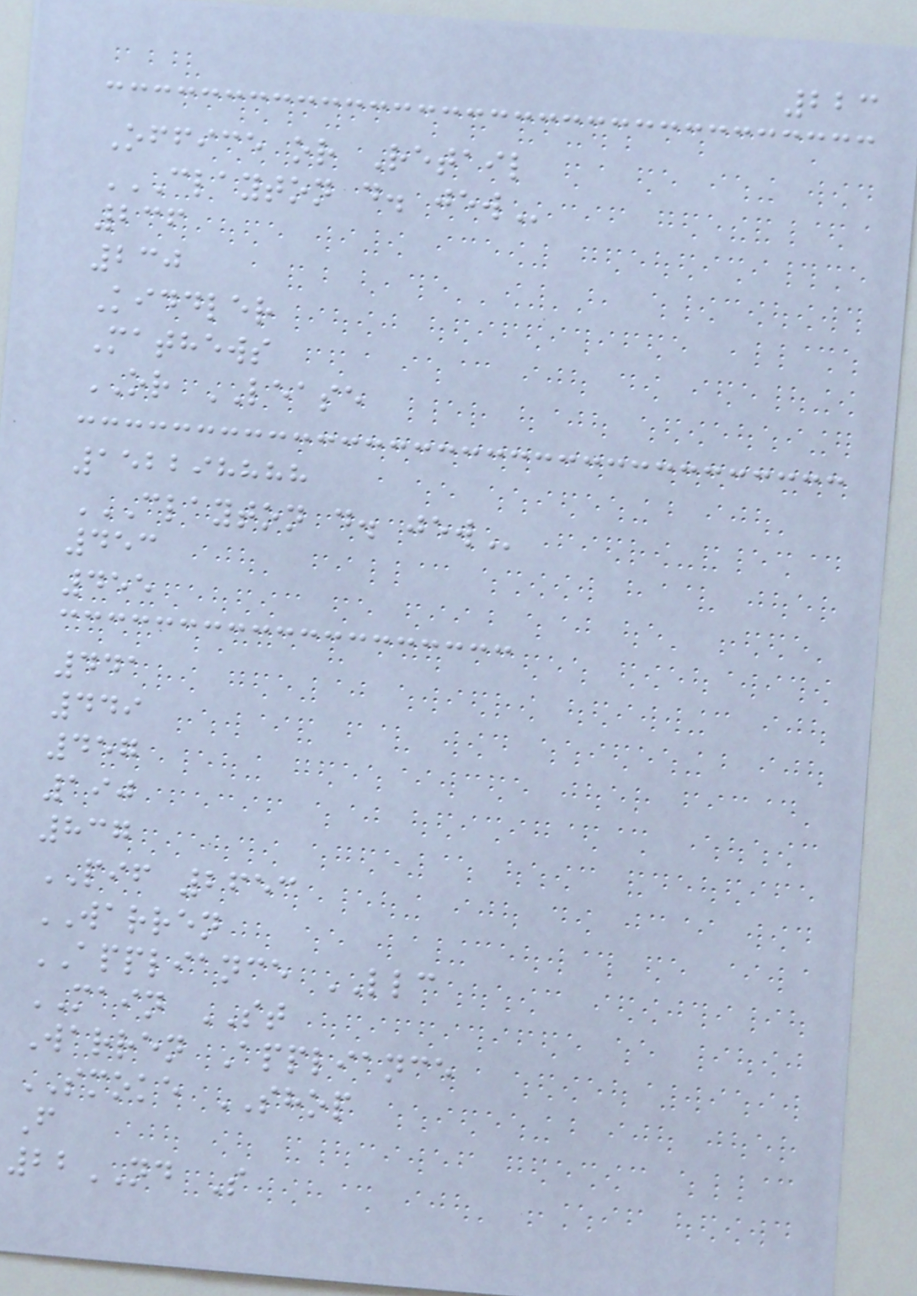223
Office or Retail
CLAYTON D. JEW
236
230
Kiddler
Mathews
OR LEASE
152298888
CLAYTON D. JEW
453
455
441
449
457
190
837
PIF 2653
WARREN
APPLIANCE LLC
MAIN ST
Warren Appliance
SMOKE SHOP
F
22ND S
